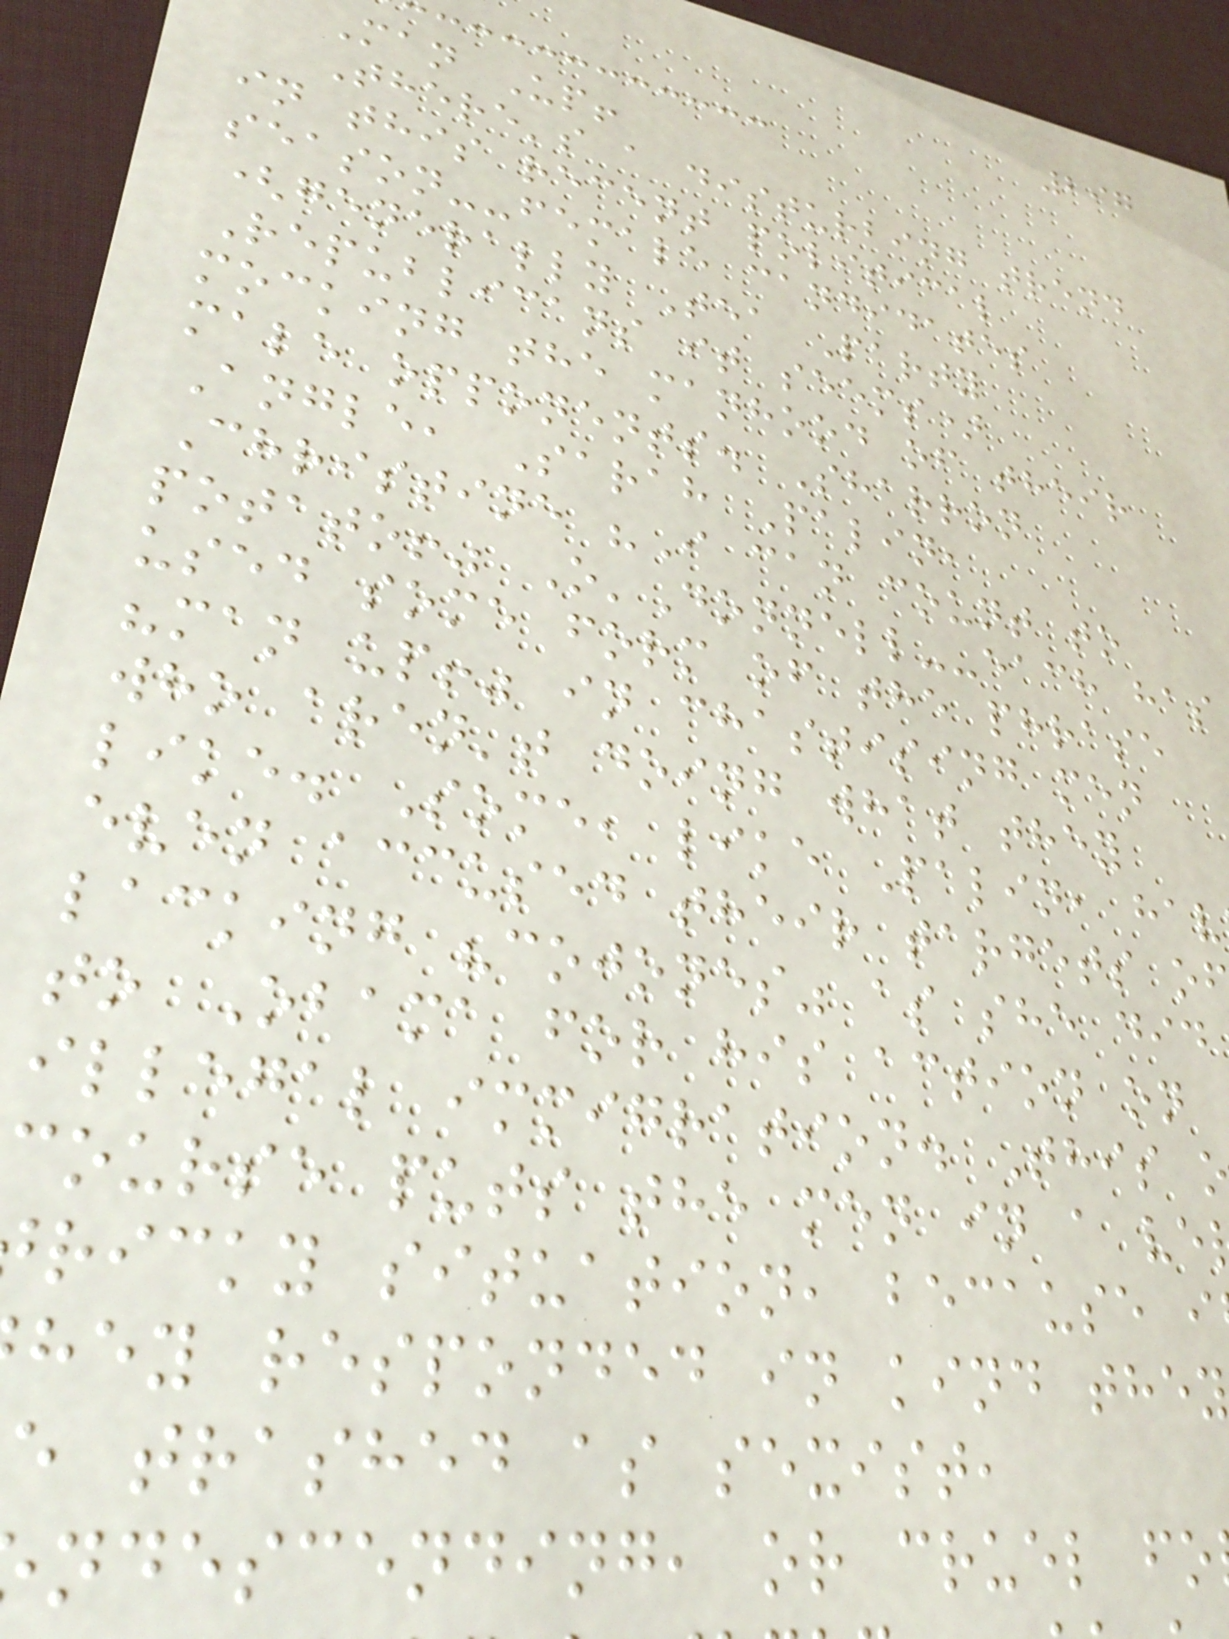297
Man Up!
There's a disturbing trend
in this recent political
season--female candidates
(generally Tea Party
Republicans it seems)
mocking the manhood of their
male opponents. Sharron
Angle, Sarah Palin,
Christine "I can count to
potato!" O'Donnell--each has
used some form of the phrase
"man up!" in chastising men
who aren't doing what they
like. Some, like Palin, hav
even accused their targets o
lacking "cojones" as she did
to Obama for his action on
illegal immigration. This
course puts the men in a ve
ricky situation, because i
hey responded in kind they
e trashed as sexist,
ndescending, or cruel fo
